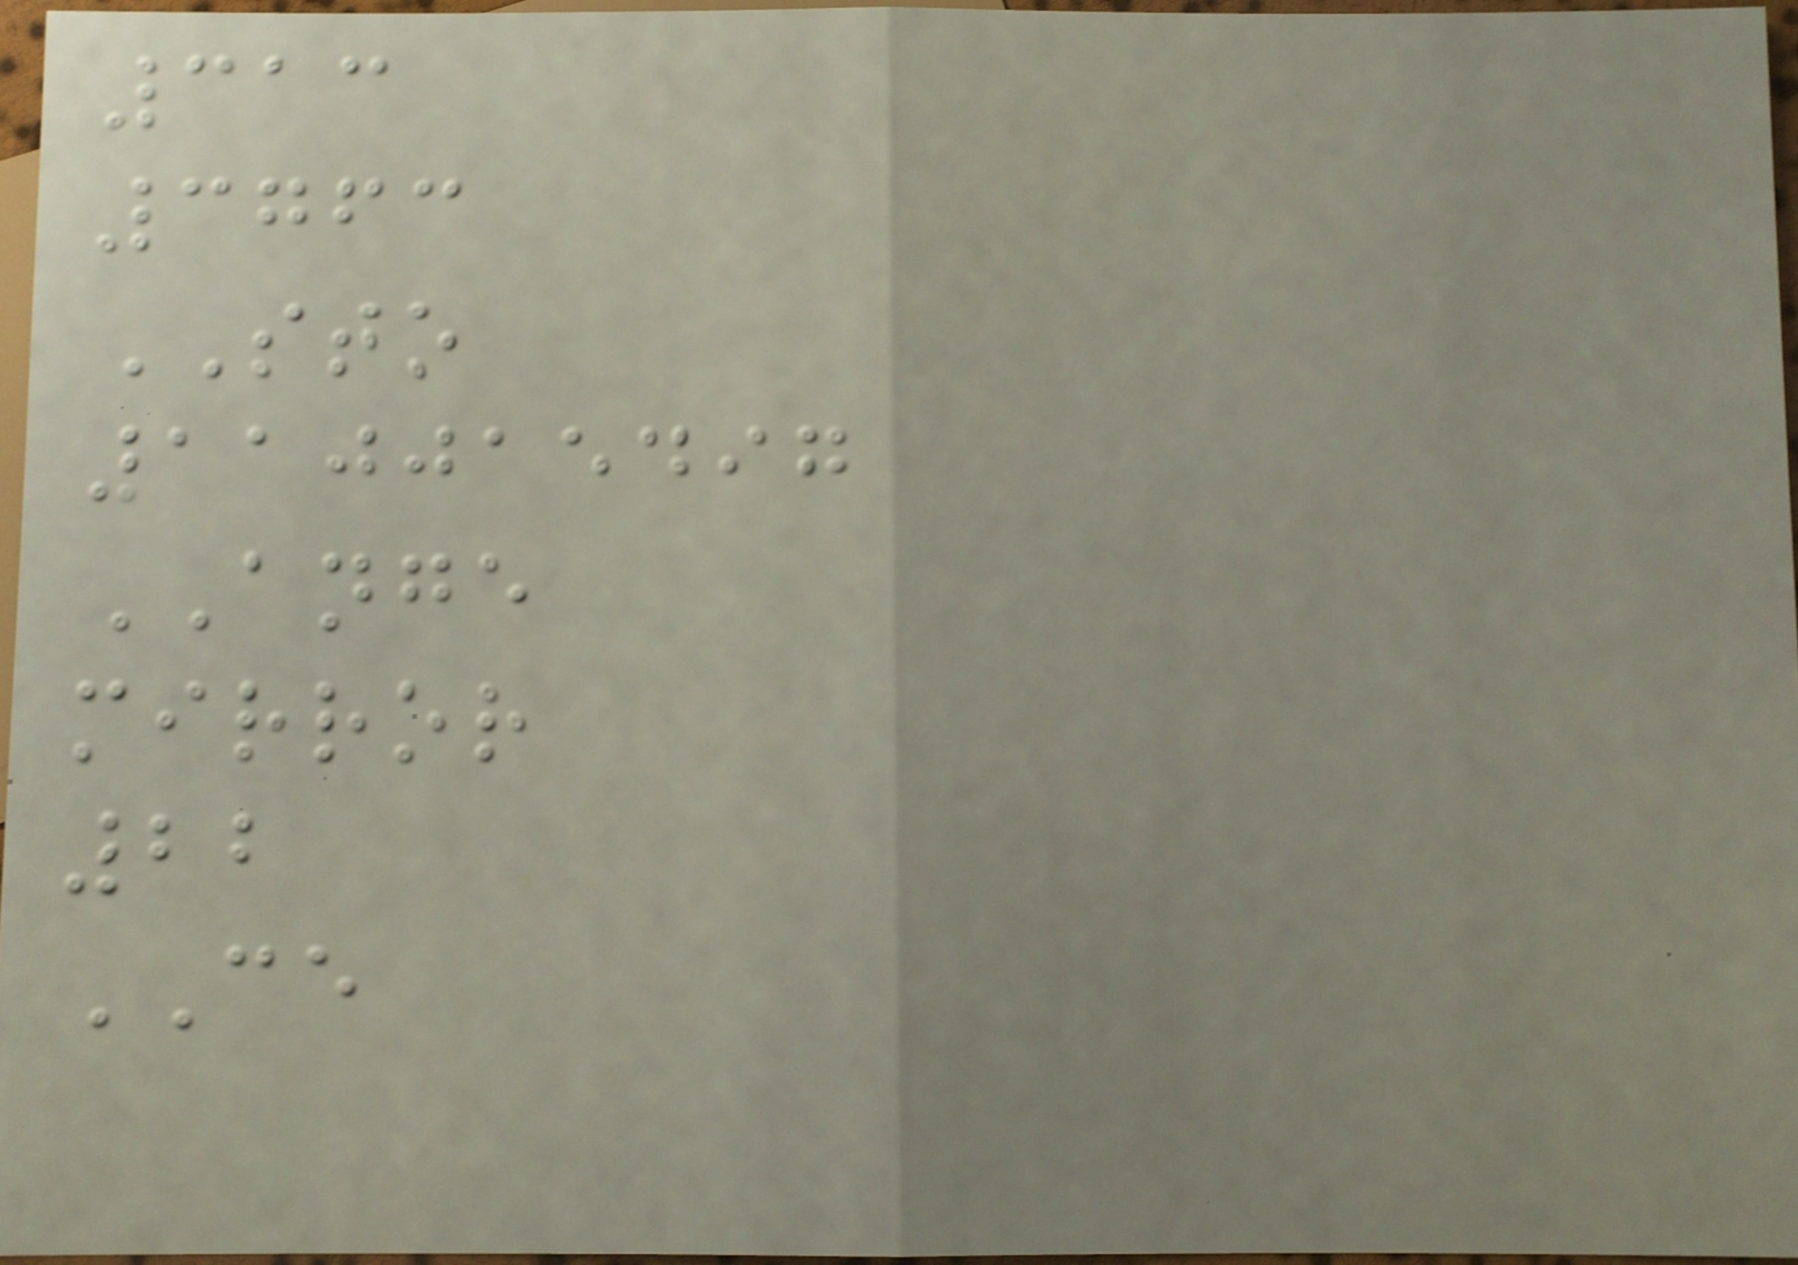313
3763
STO
110015497
ANGE
mirror
22
CE
